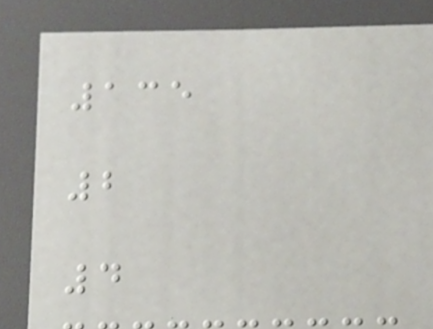135
2
4
